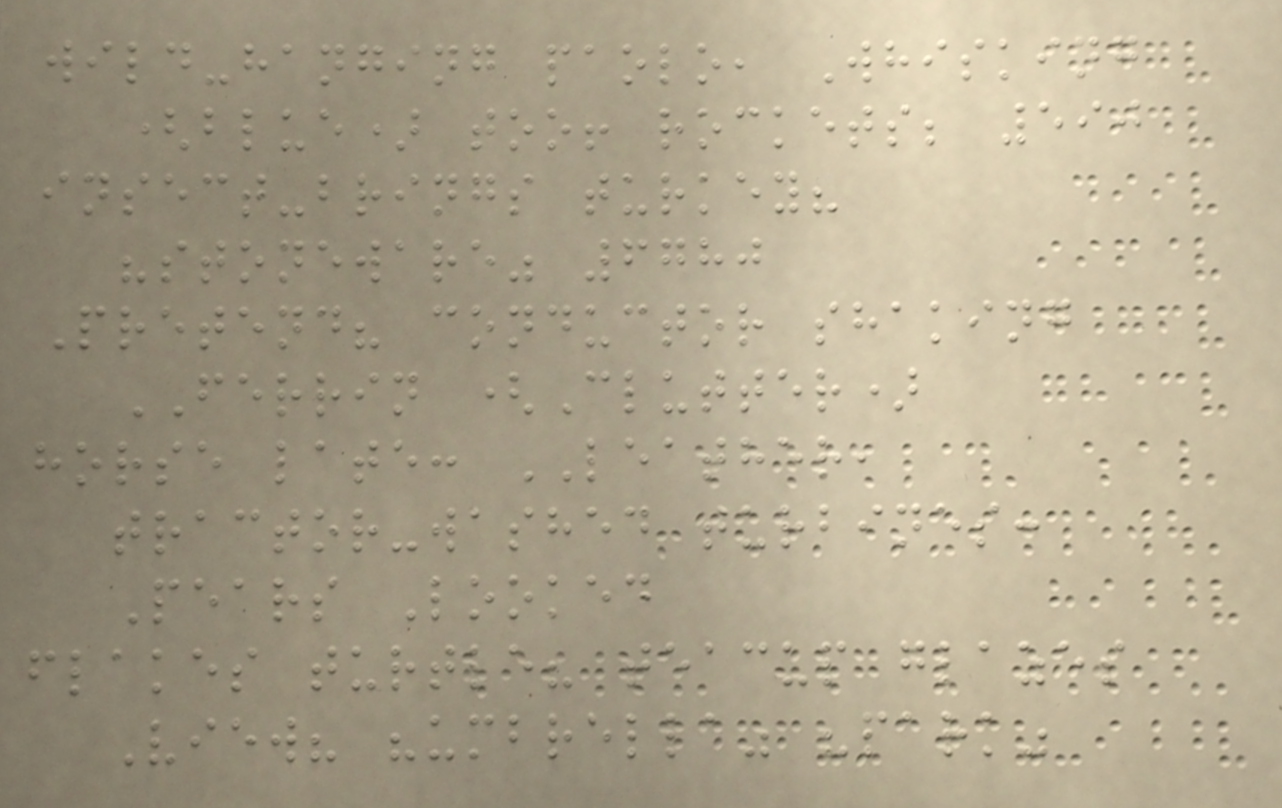wild-hanging paolo, Whisking
(blue) too! rockets; 590
insect-brings turkey?
"stoneware" 6780
Pretend? conductor shaking
FERRIN (Clutter)
horse late: LEATHER,
tractor-washed turbines:
Pears Looked
flakes turtle? teacup glazes
View? "umbrella" "park"
